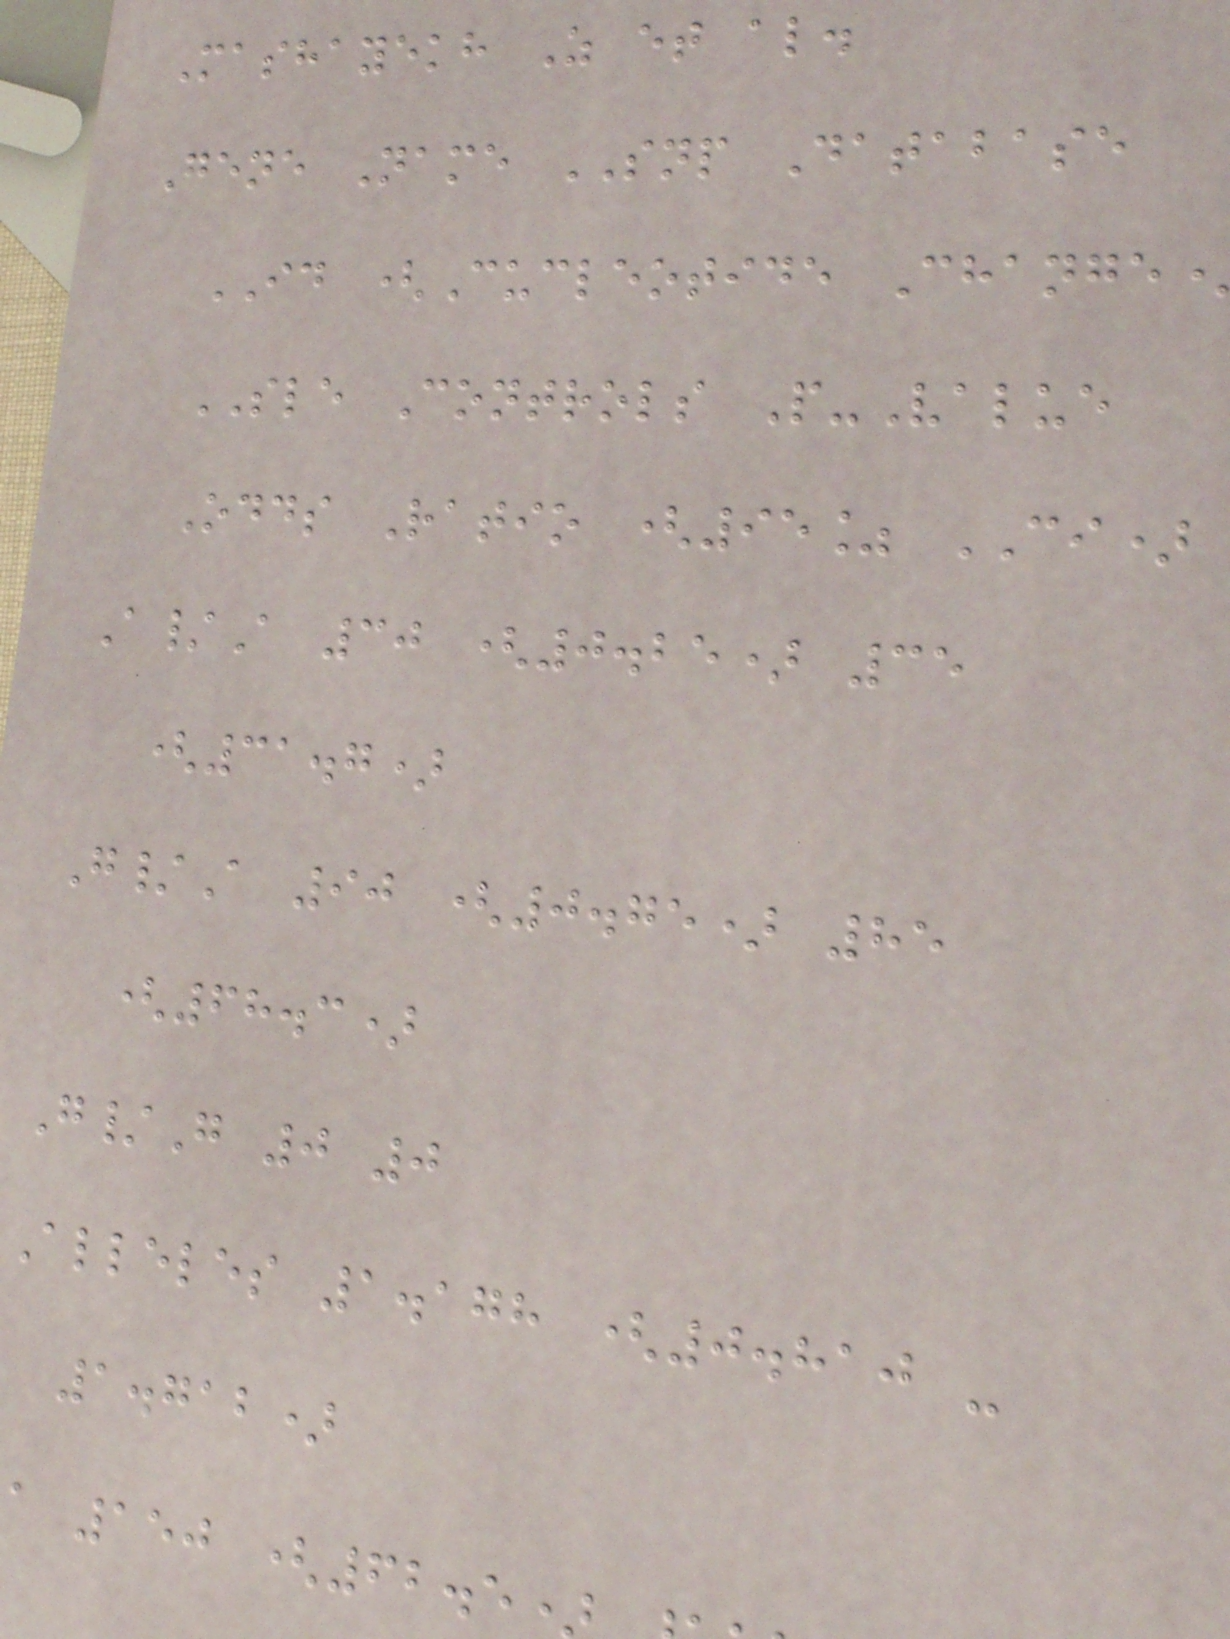Mashayekh Z et al.
Gene Name SNP Database
ID (Cucleotide Change
SLE Controls P-Value
Odds Ratio (95% CI)
A/A 30 (0.25) 35
(31.7)
G/A 90 (0.75) 85
(68.3)
G/G 0 0
Alleles 1.178 (0.810 -
1.712)
a 150 (62.5
